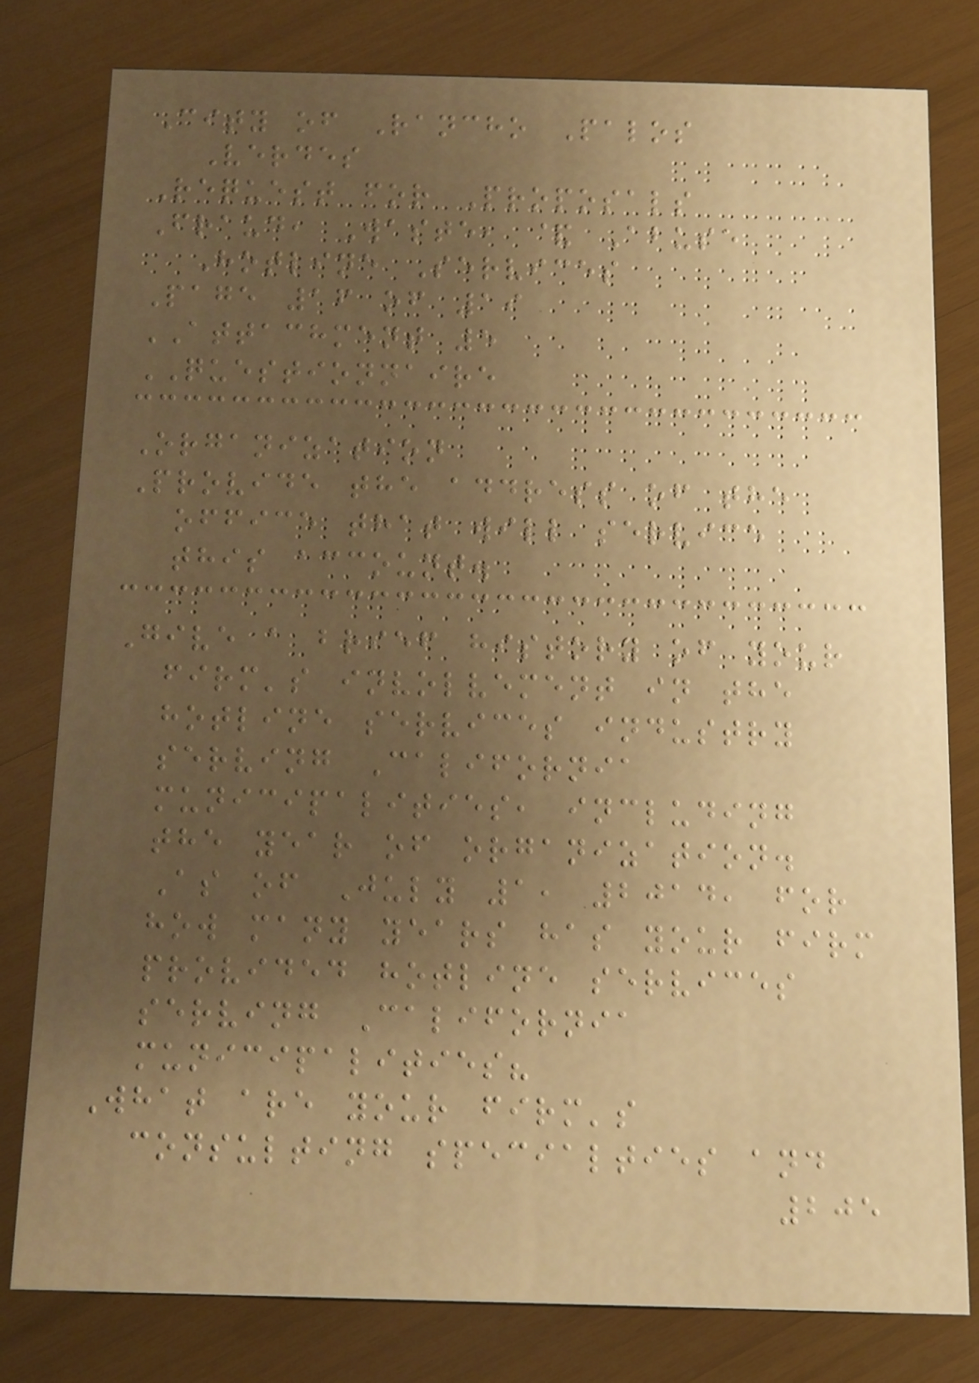City of Rancho Palos
Verdes
Request for Proposals
Fraud, Waste, & Abuse
Hotline Services
Page 16 of 19
ATTACHMENT 5
QUESTIONNAIRE
Organization
Provide the address of the
office that will service
this account.
Give a brief history of your
firm's involvement in the
hotline services industry
serving California
municipalities, including
the year of organization.
As of July 1, 2014, for
how many years has your firm
provided hotline services
serving California
municipalities?
What are your firm's
consulting specialties and
205
